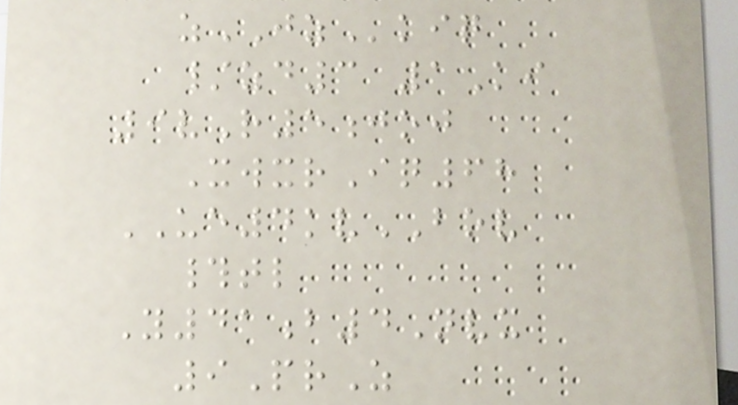zJZkiq
/zd3 1Ki
9vR5joj
XwxrIq68
UE4kvBOV
#tl
Y41b4Nvx
9PrZ
